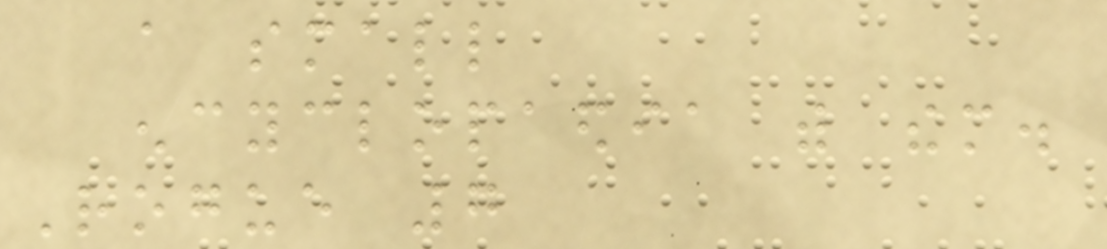a small
encyclopaedia with them.
Rogue 7
